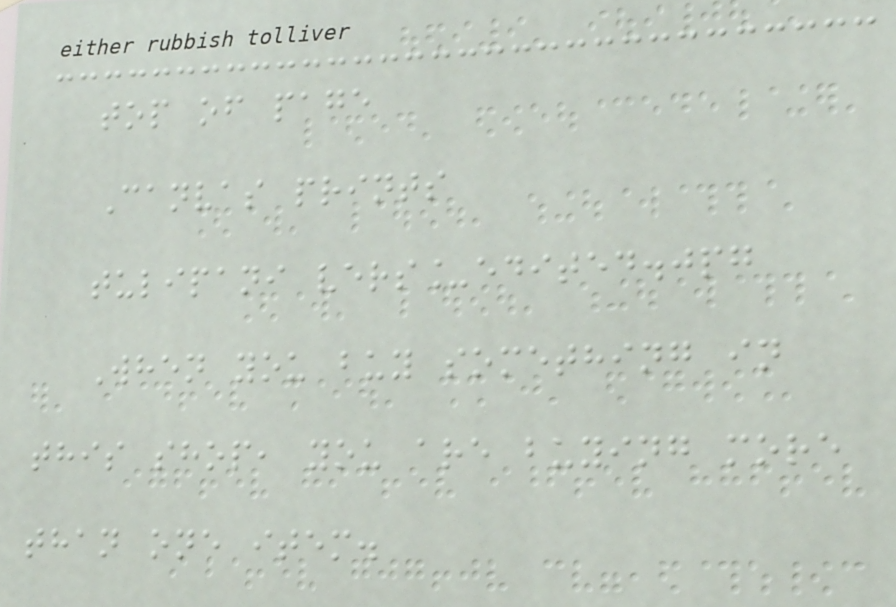top of page
Canvas prints
tulipani vers_edited.jpg
When you buy something in
this shop, you are buying more
than one item.
